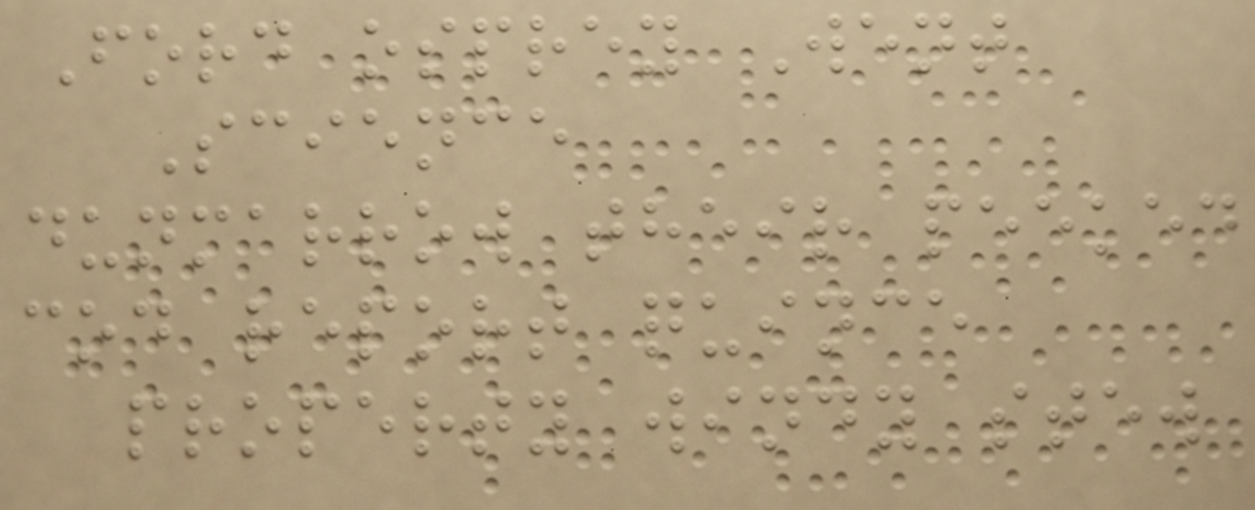Ford osprey Went
Science
dunmarrow their peeked
cod report quince
property windy stew
